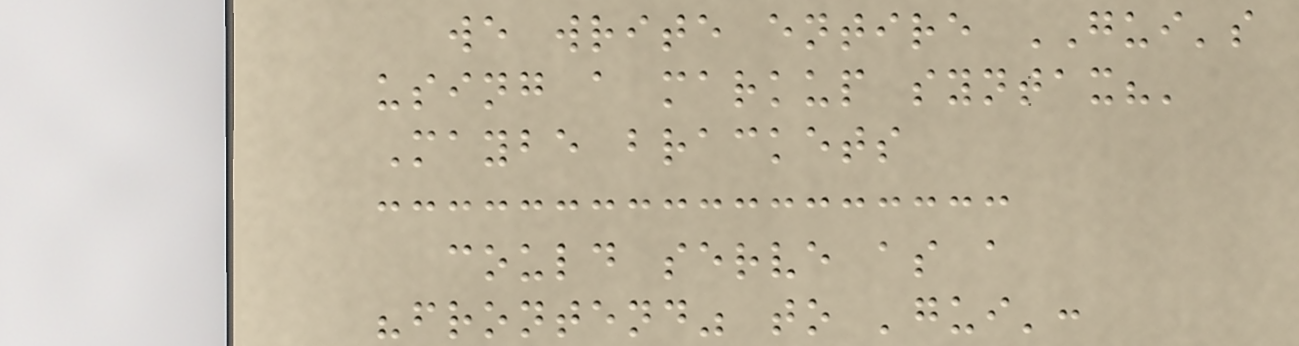we write entire GUI's
using a markup syntax?'
Maybe brackets
could serve as a
"frontend" to 'gui':
